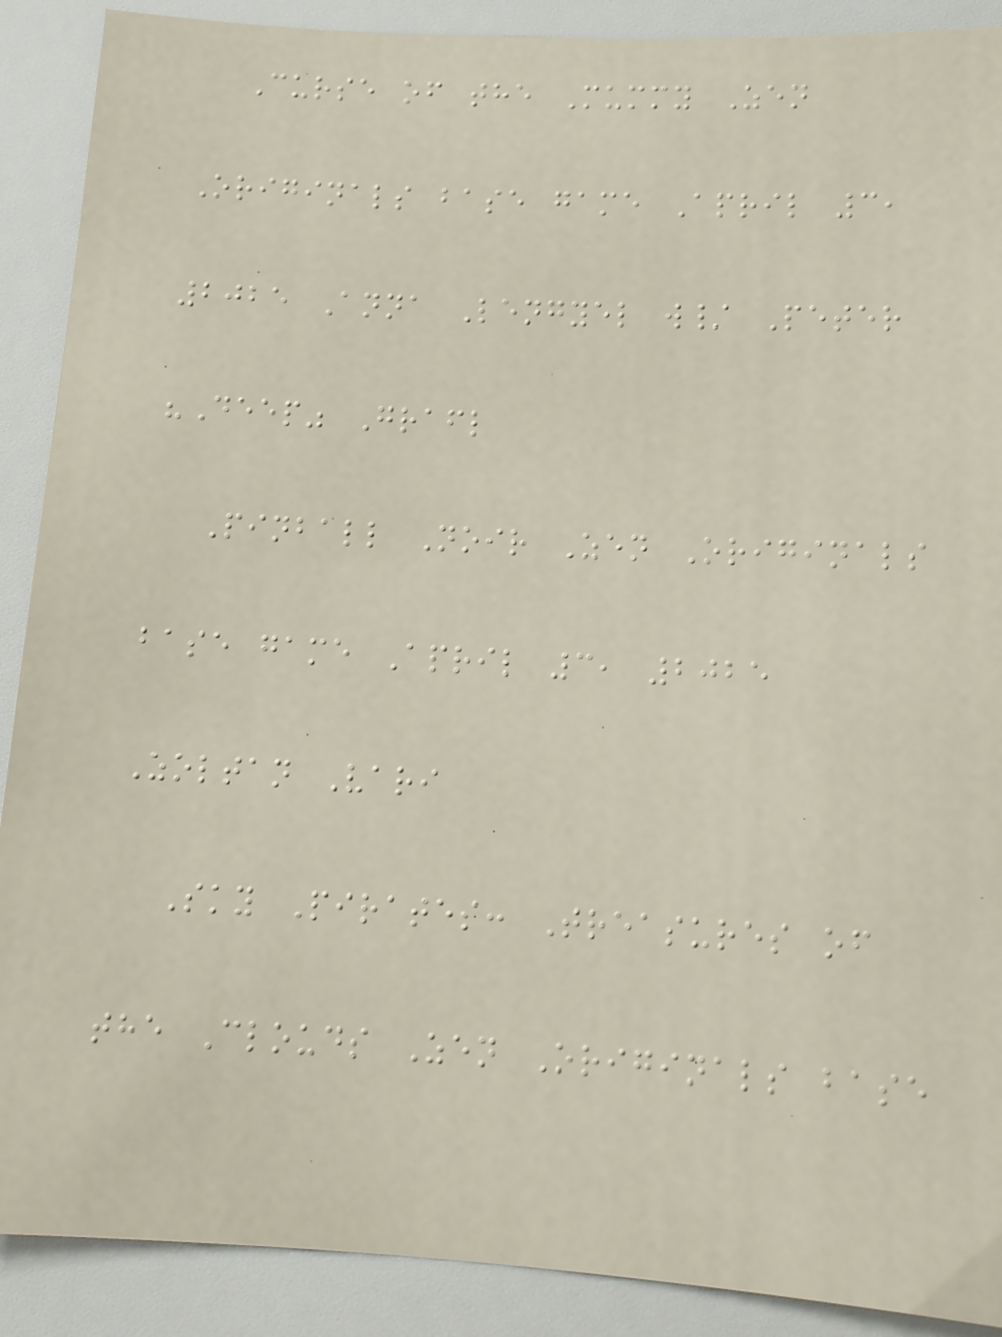Curse of the Mummy Zen
Originals base game April 3,
2025 Anna Lengyel w/ Peter
"Deep" Grafl
Pinball Noir Zen Originals
base game April 3, 2025
Zoltan Vari
Sky Pirates: Treasures of
the Clouds Zen Originals base
